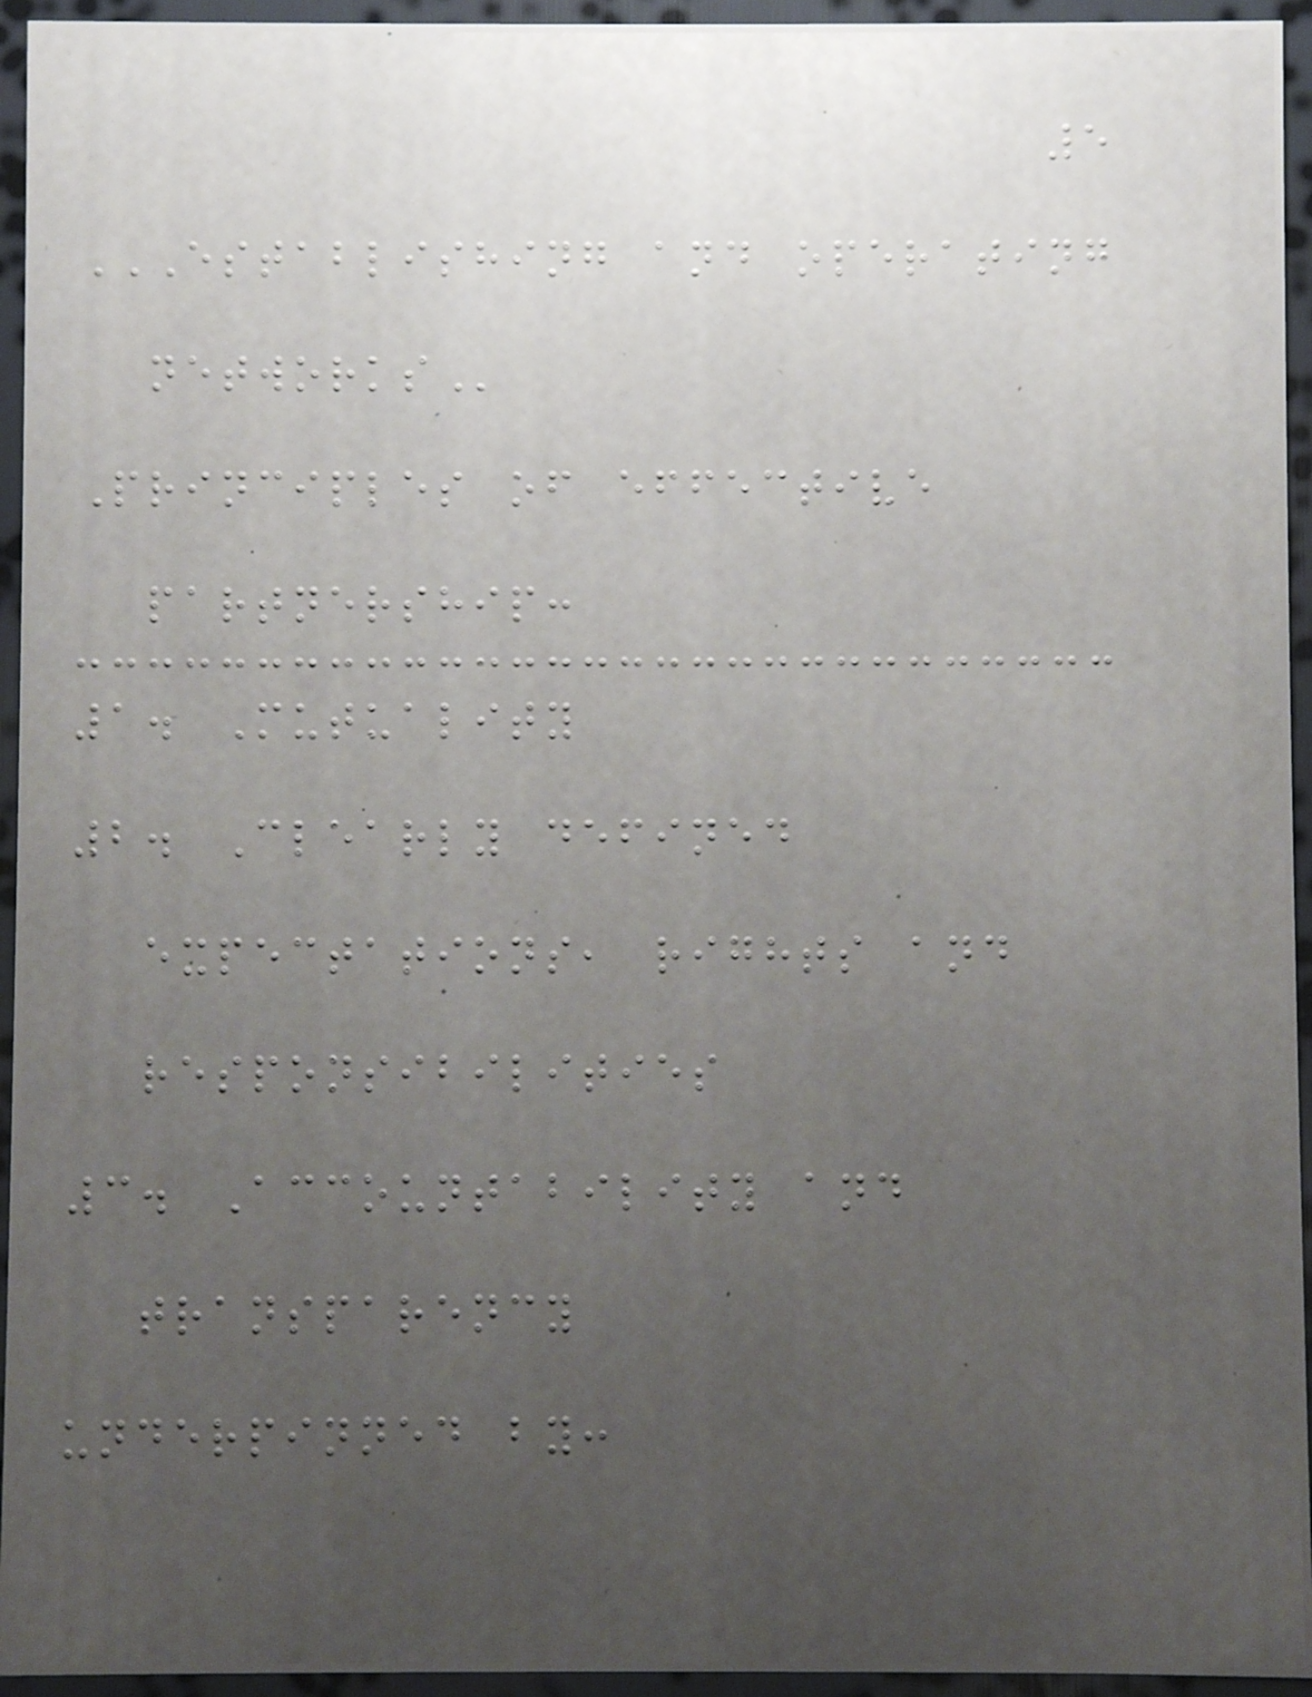5
ESTABLISHING AND OPERATING
NETWORKS
Principles of effective
partnership:
1. Mutuality
2. Clearly defined
expectations, rights and
responsibilities
3. Accountability and
transparency
underpinned by:
